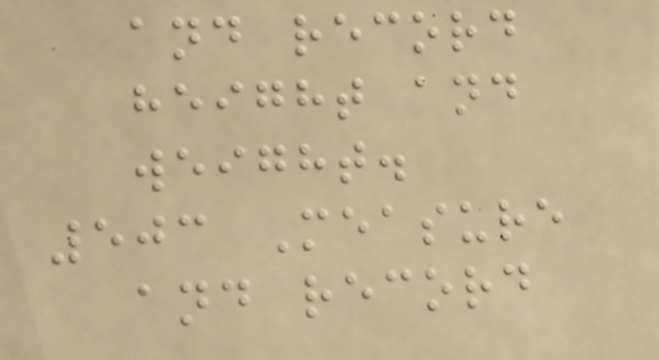and record
height and
weight.
503 Measure
and record
